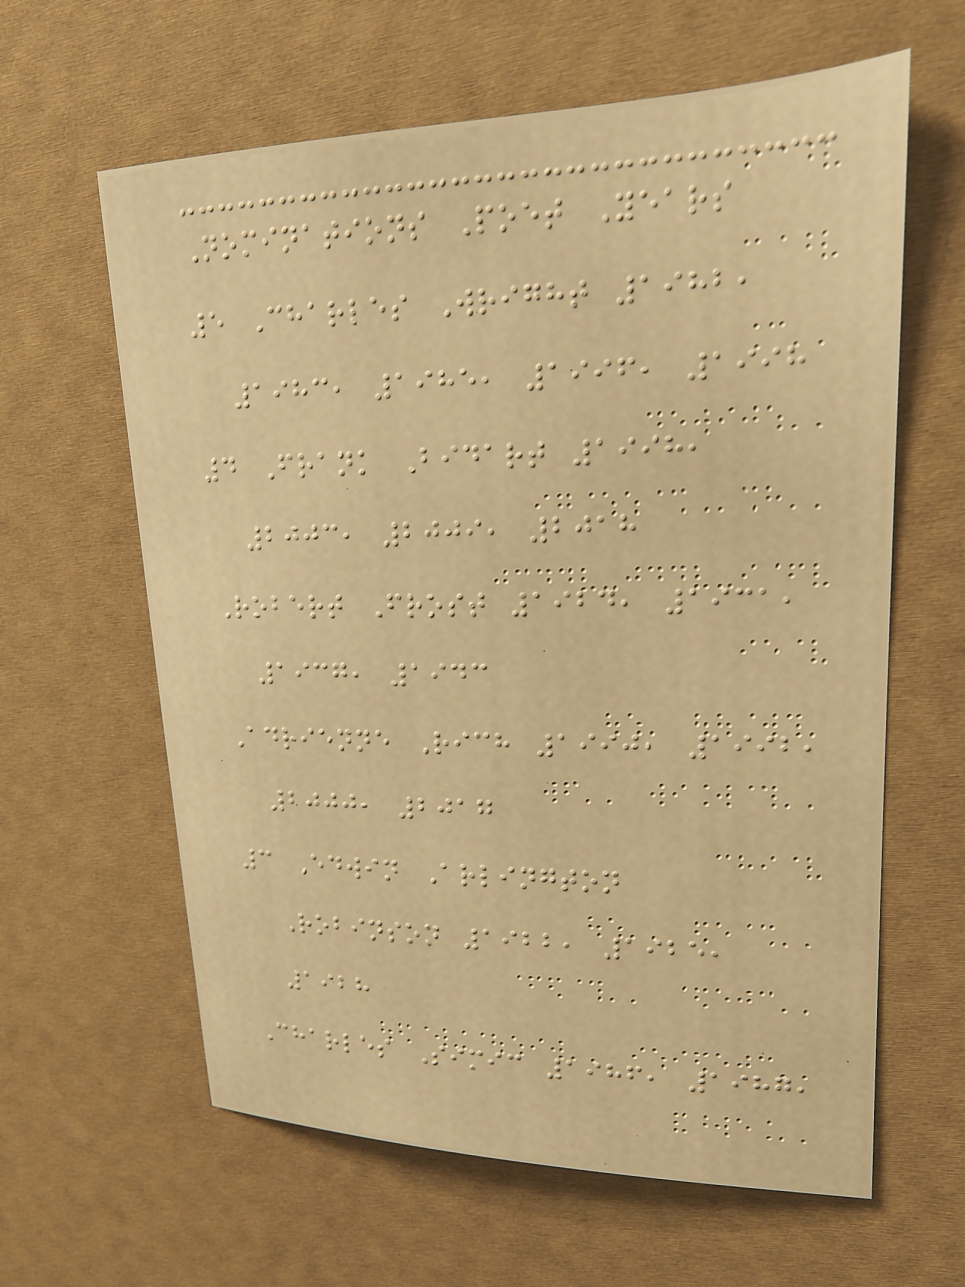Nominations Poet Years
5 Charles Wright 1982,
1983, 1985, 1996, 1998
4 Frank Bidart 1998,
2003, 2009, 2018
Robert Frost 1924, 1931,
1937, 1943
Adrienne Rich 1990, 1992,
2000, 2017
3 Edwin Arlington
Robinson 1922, 1925,
1928
Charles Simic 1986, 1987,
